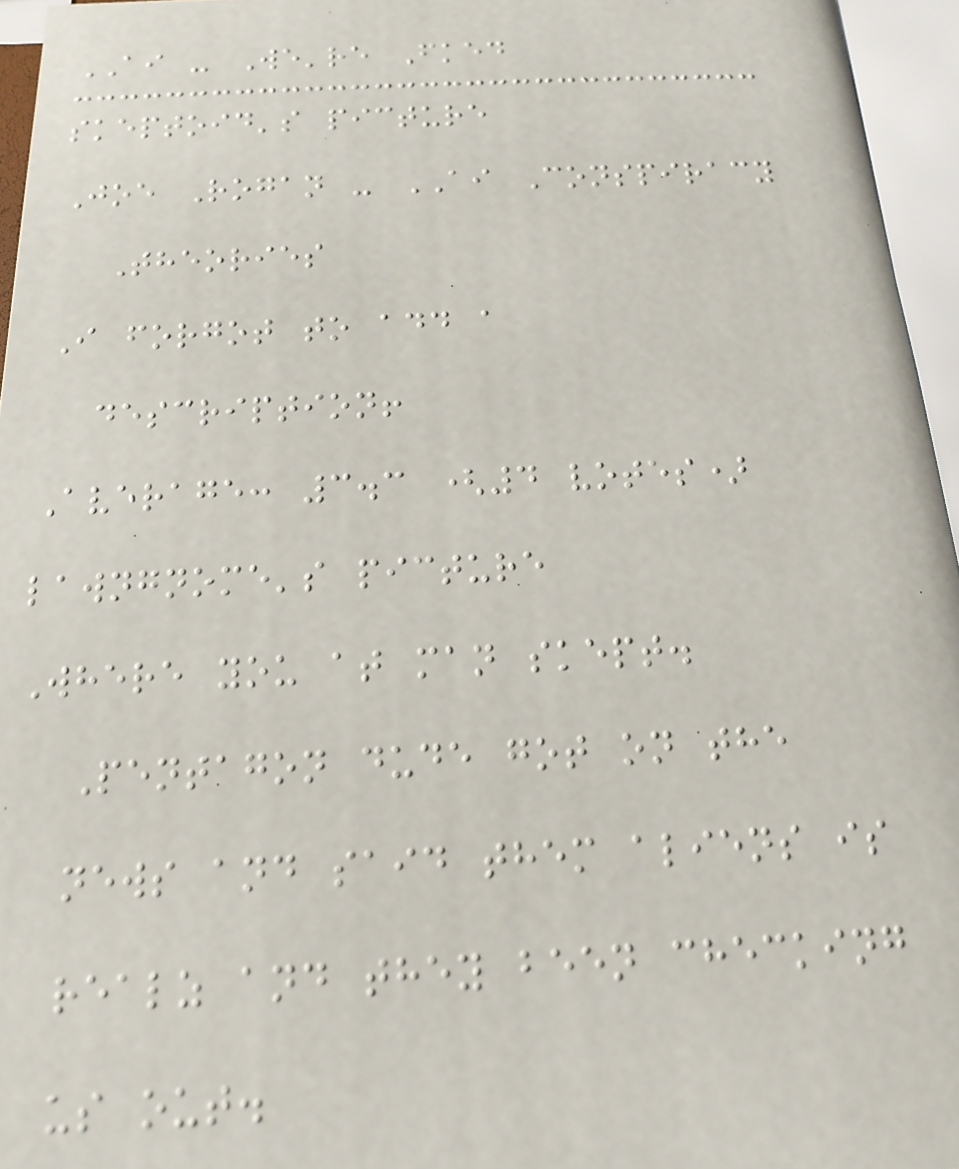AI - We're Fked
skeptoid's picture
Joe Rogan - AI Conspiracy
Theories
I forgot to add a
description!
Average: 3.3 (4 votes)
lawngnome's picture
Where you at man skept.
Pentagon dude got on the
news and said them aliens is
realz and they been checking
us out.
